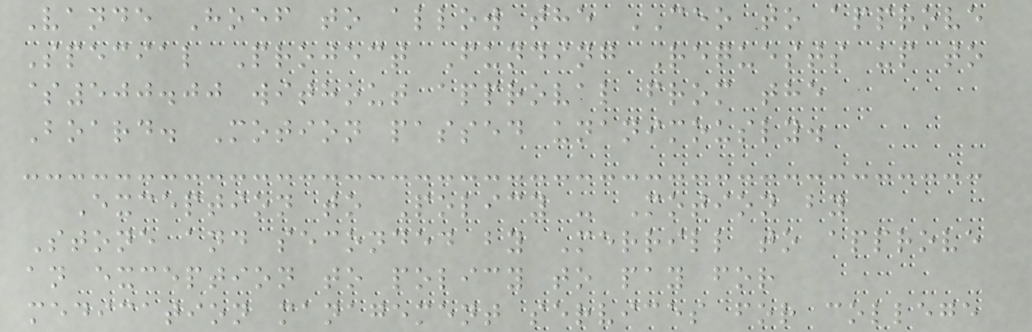Vande Hoef to allow the CEO to approve
Special Project Funding Requests up to
$500.00 without approval from the
Board. Motion passed unanimously.
Exception to Policy - Motion by
Stone and seconded by Merrill to approve
an exception to policy to pay for
medication management services for college
